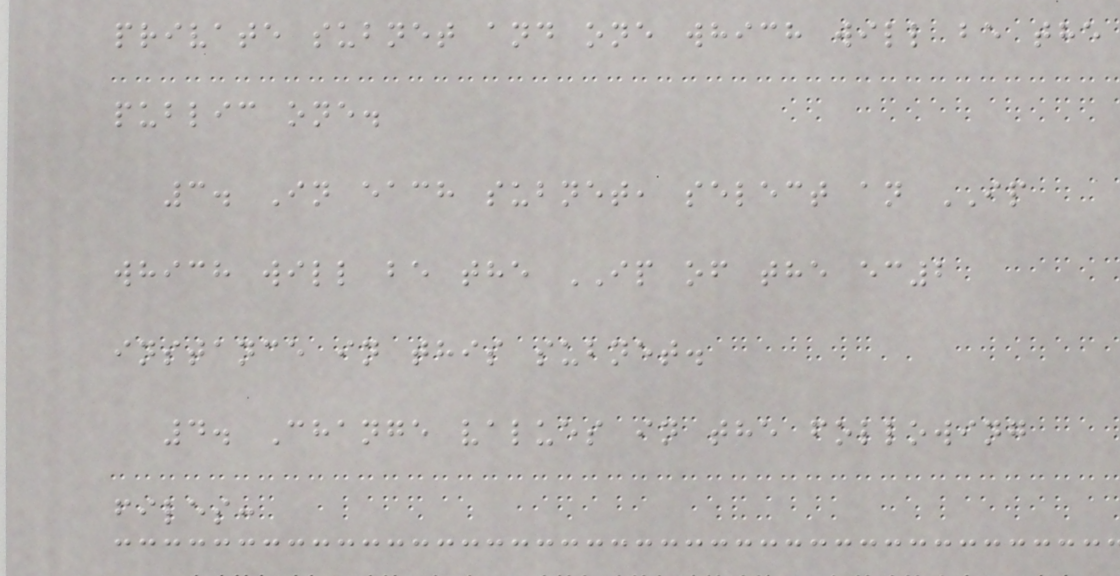private subnet and one which will be the
public one.
3. In each subnet, select an IP
which will be the IP of the ec2
instance in this subnet.
4. Change values in the following
files:
